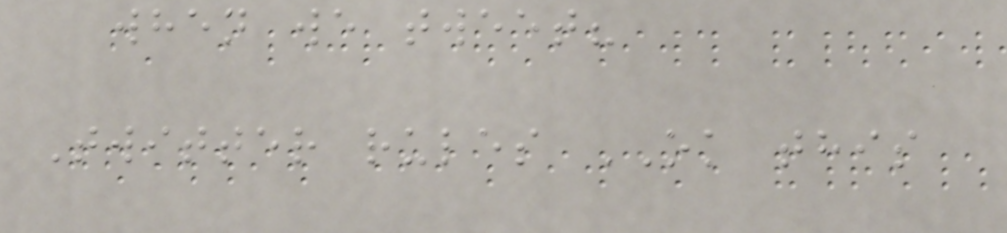when we tweet?
Twitter rules OK this
